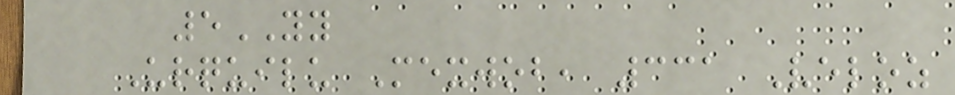5YY
Urquilu Mexwob, 331 Veloz
